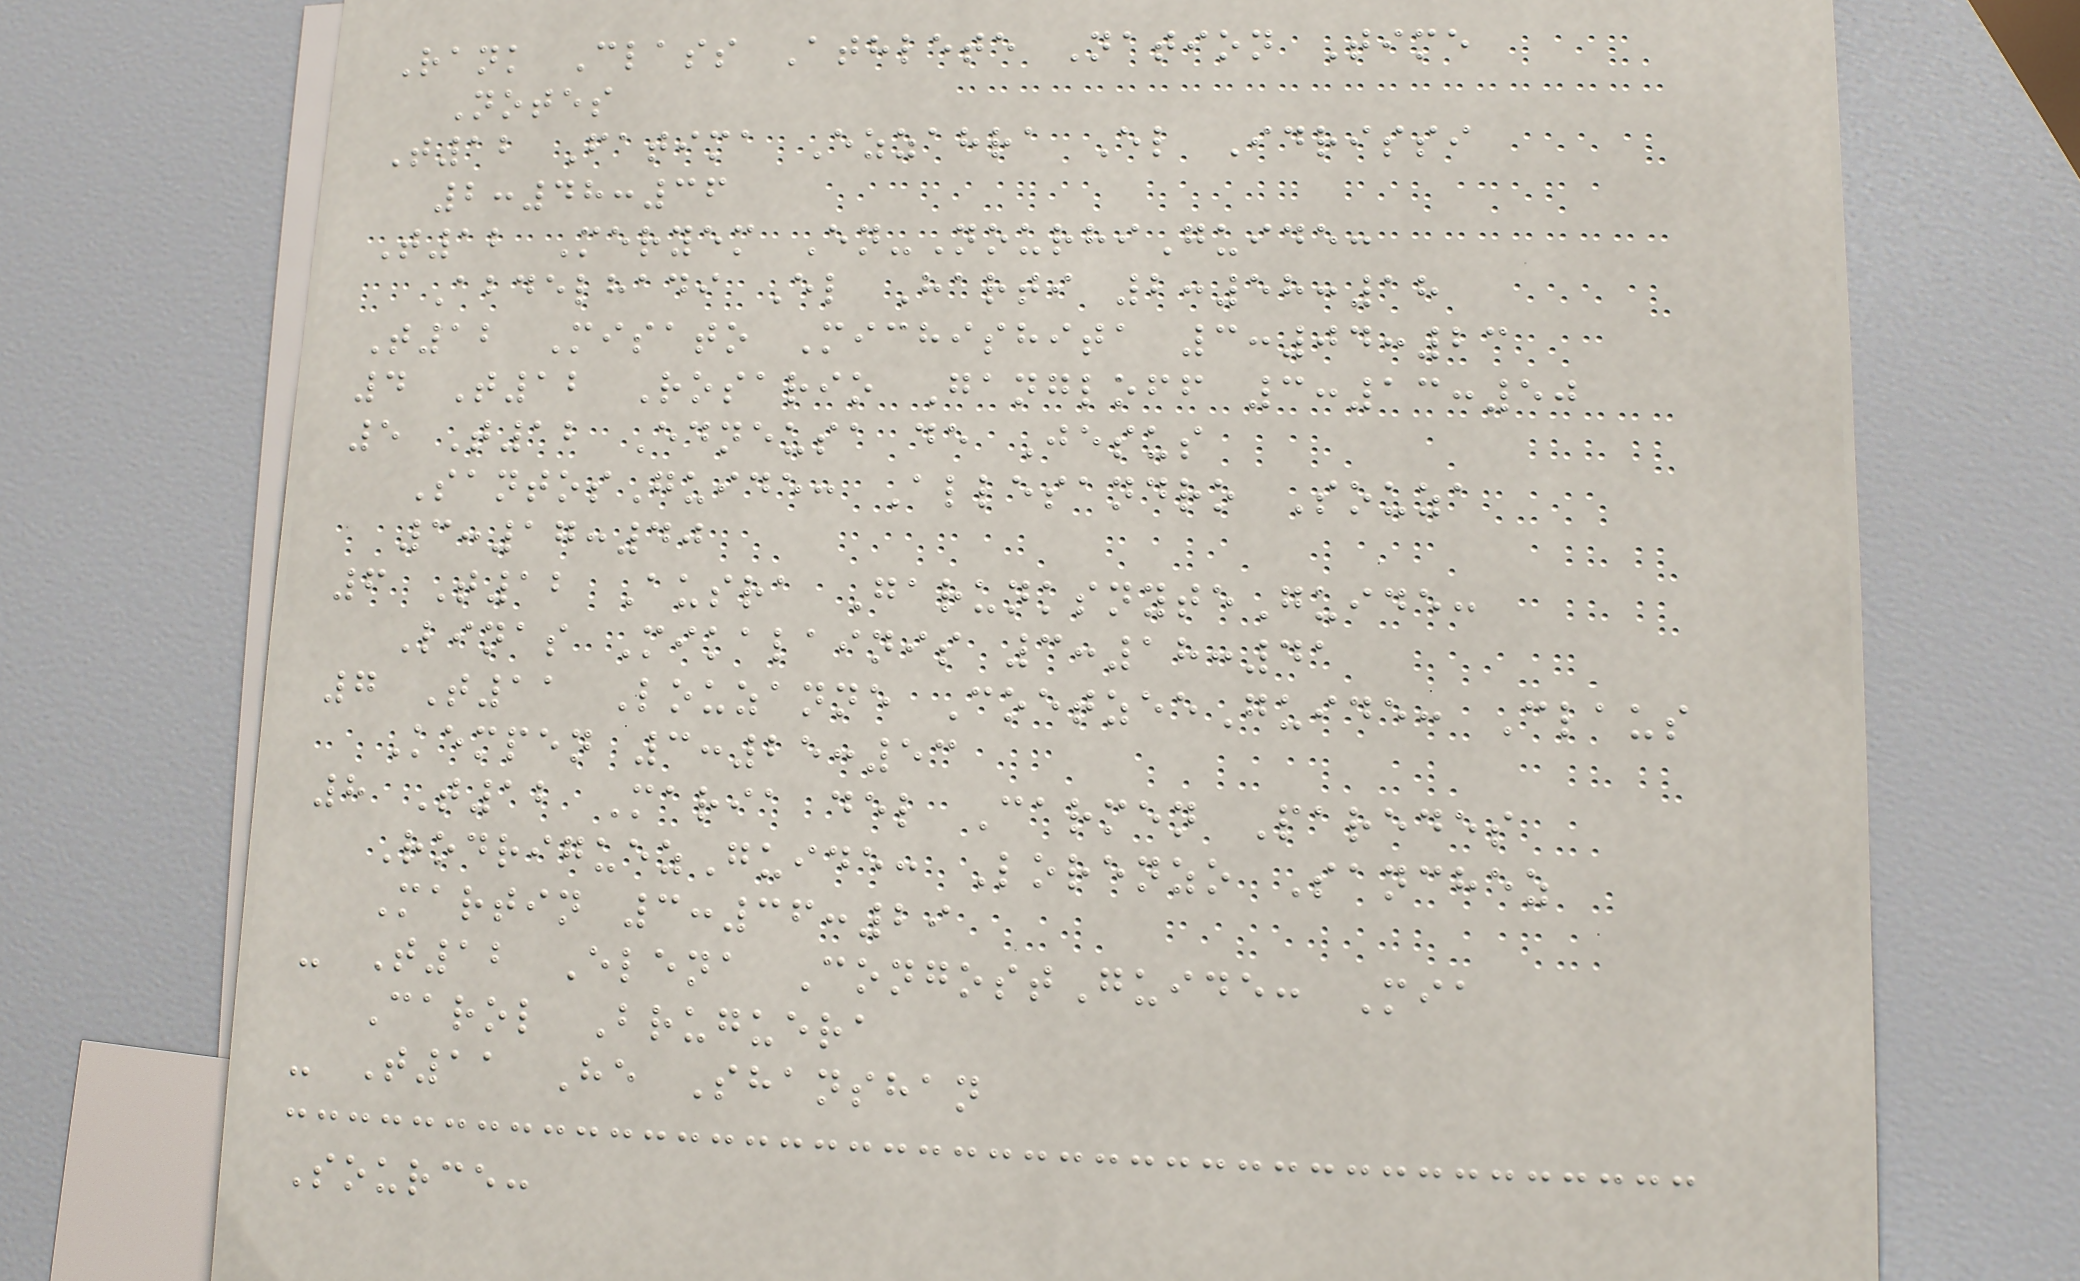Rank Class Athlete Nation Time
Notes
T12 Fatima Ezzahra El Idrissi
2:48:36
T12 Meryem En-NourhiGuide:
Abdelhadi El Harti 2:58:18
T12 Misato Michishita 3:04:23
4 T12 Rosario Gangloff 3:13:50
5 T12 Edneusa de Jesus
SantosGuide: Allesandro Souza
3:17:40
6 T12 Ausra GarunksnyteGuide:
Linas Mikalainis 3:18:41
7 T11 Louzanne CoetzeeGuide: Claus
Kempen 3:25:53
8 T12 Maria del Carmen Paredes
RodriguezGuide: Lorenzo Sanchez
Martin 3:36:29
- T12 Elena CongostGuide: Mia
Carol Bruguera
- T11 He Shanshan
Source:
